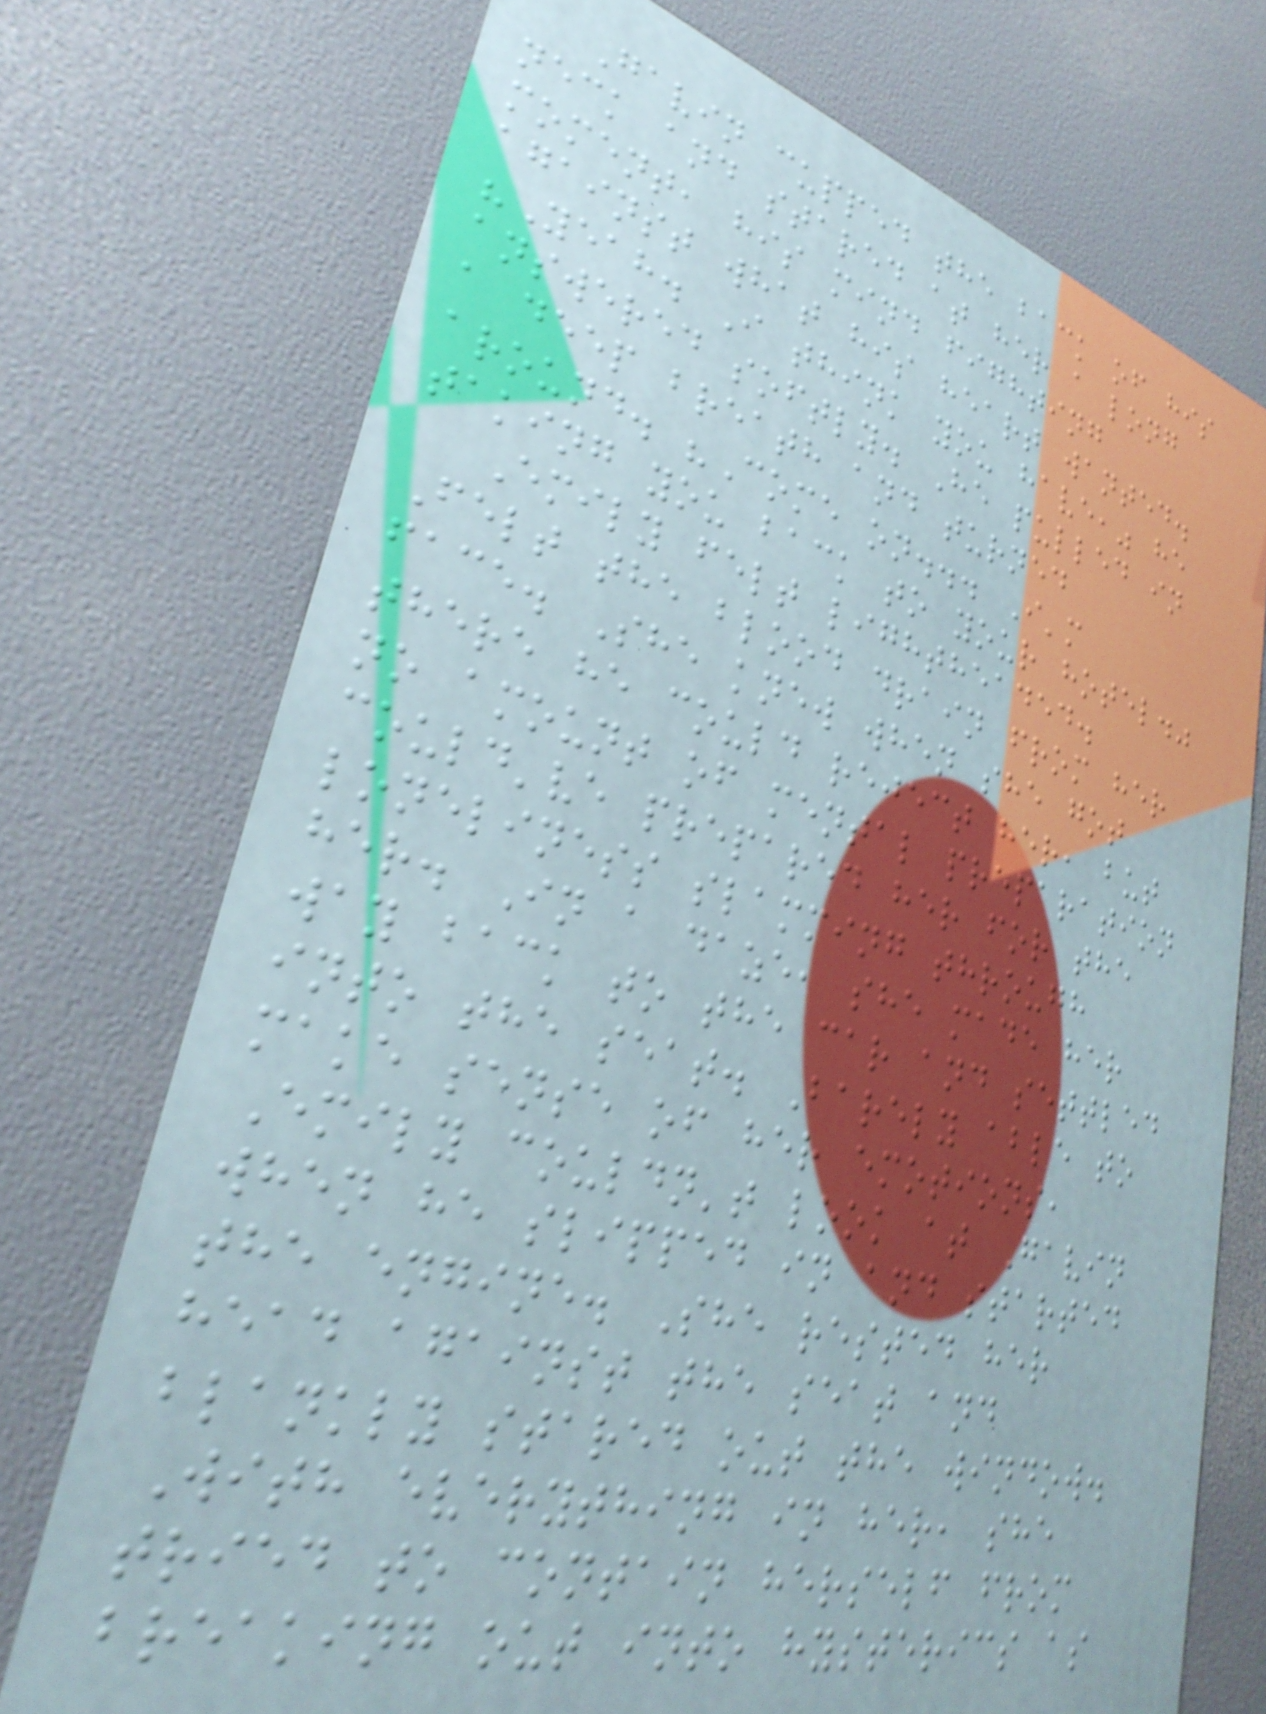Gavin cupped the back of his
neck and stared at her a long
moment, his mind fighting
against what his heart wanted.
"Yeah. I think you have," he
answered softly. He pulled in
a deep breath and turned
around. "Come on... I'm
taking you back to your hotel."
Emily felt lightheaded.
Felt the blood drain from her
face. She knew when she got
there he could reject her, but
no amount of mental preparation
could've prepared her for the
loneliness slamming through
her. In a daze, she made her
way back to the car and settled
into the seat. Barely able to
make sense of her emotions,
Emily couldn't look at Gavin
when he slipped in and started
the engine. She rested her
head against the seat and
blankly stared out the window.
With everything in her, she
tried to contain herself from
breaking out into hysterics as
